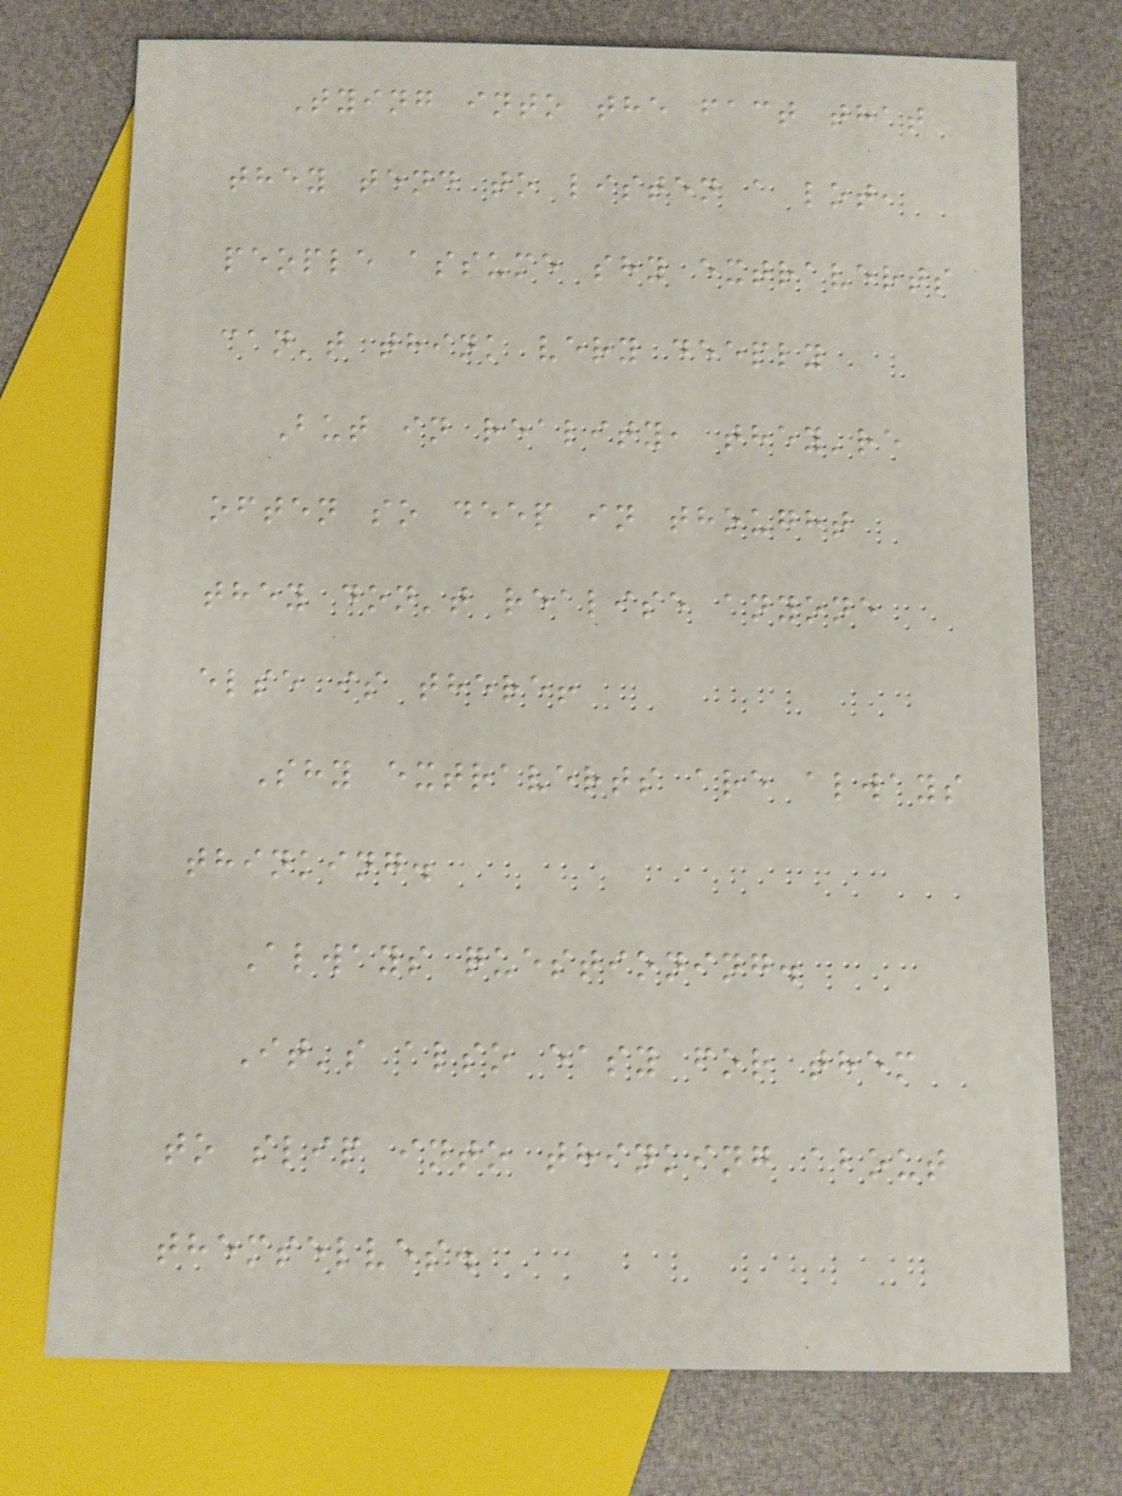Tying into the fact that
they tend to listen a lot,
people assume shy extraverts
can't think very deeply
But in reality, they're
often so deep in thought
they don't realise anyone
else is there!
Shy extraverts are always
thinking.
Always questioning.
It's also easy for them
to slip into thinking about
themselves.
